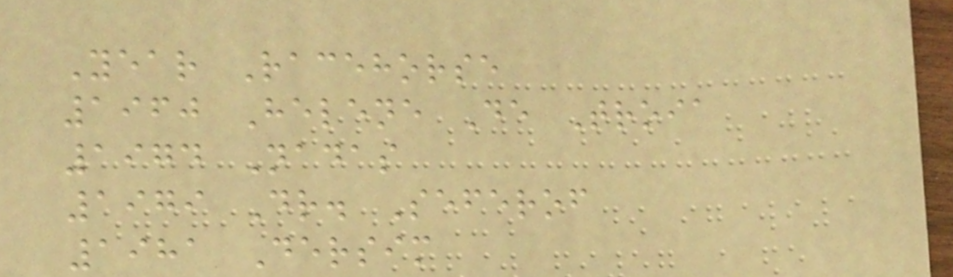Year Racehorse
1960 Helene De Troia
1974 Nadas
1979 Dr. Seferof
1981 Dersim
